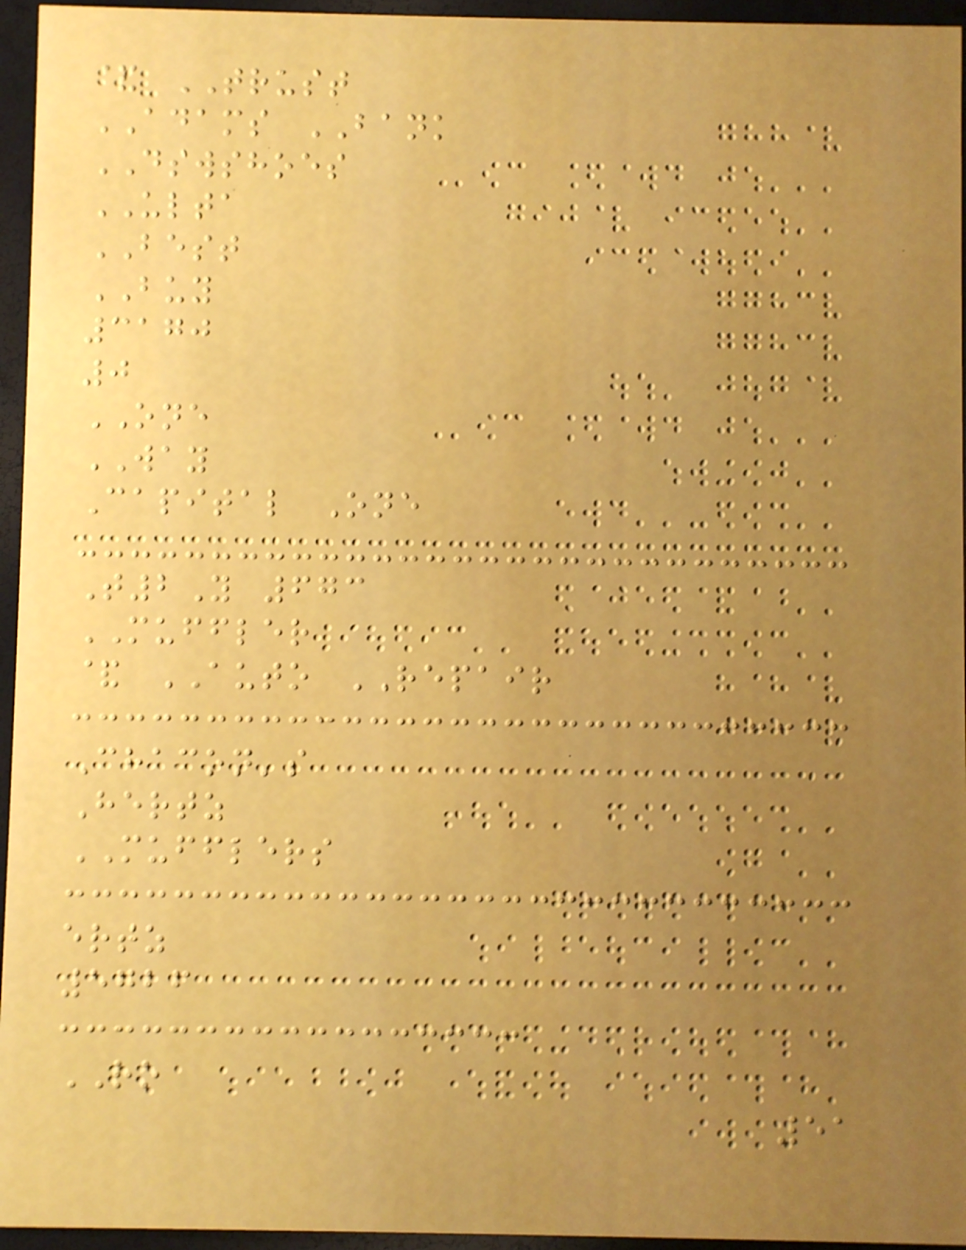& TRUST
ADAMS BANK
DSWSHOES
ULTA
BEST
BUY
3170
0
ONE
WAY
Capital One
T2Y 673
MUFFLER
& AUTO REPAIR
Chacon's
Hertz
MUFFLERS
ertz
5726
RO
51
